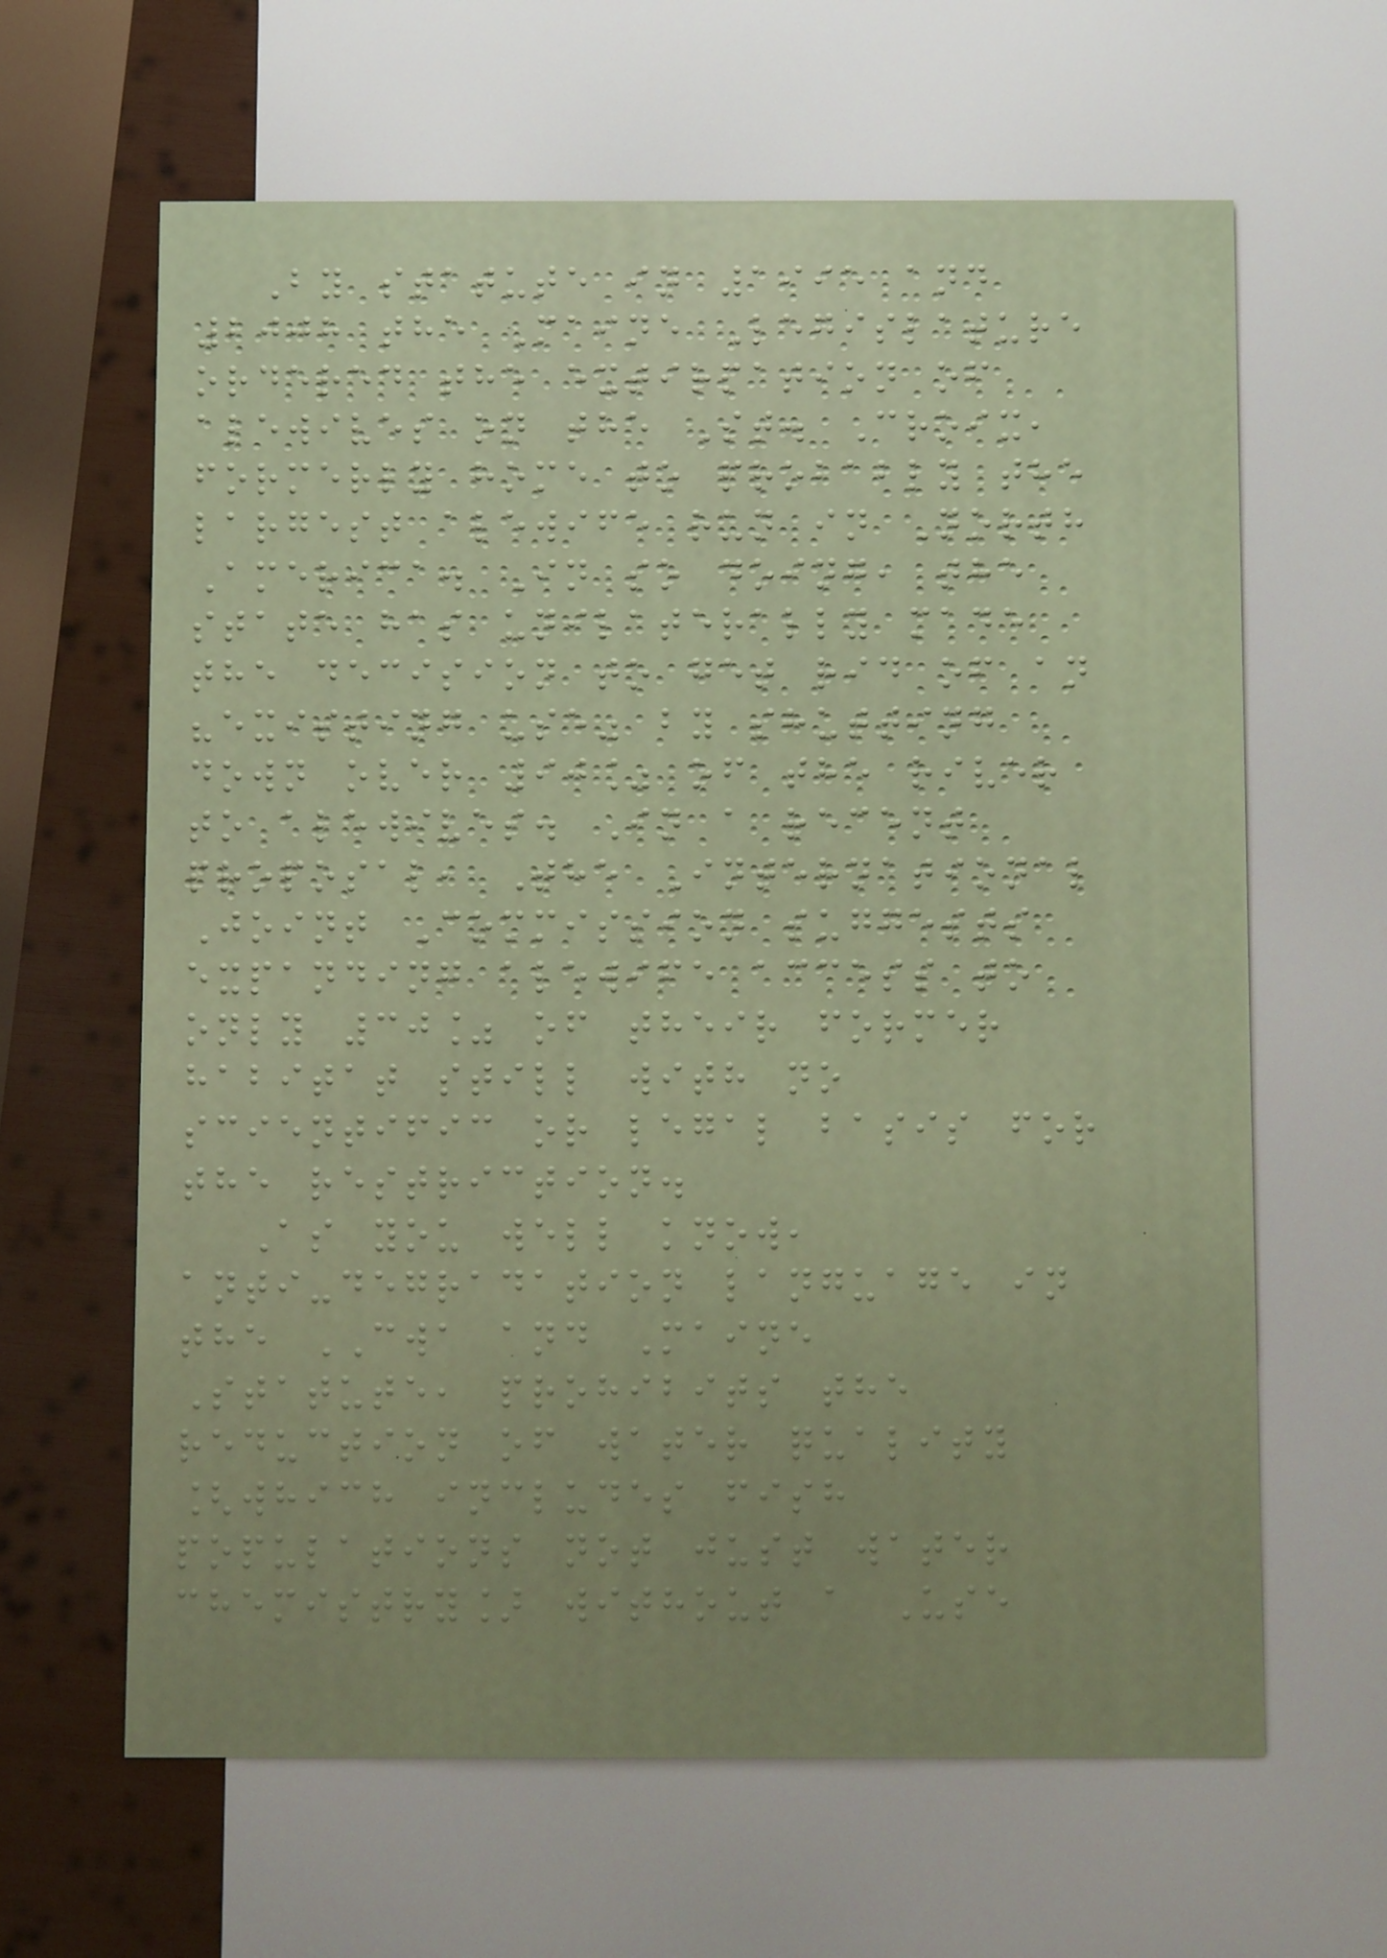By statute in 1995 and
2008 the Maine Legislature
ordered the extirpation of
alewives on the St. Croix,
formerly home to probably the
largest alewife run in North
America. In so doing, the
state has unilaterally made
the decision to get rid of an
"existing use" by shutting
down over 90% of the river
to alewives. In a recent
proposal, The International
Joint Commission suggests
expanding alewife access to
only 30% of their former
habitat still with no
scientific or legal basis for
the restriction.
As you well know,
anti-degradation language in
the CWA and Maine
Statute, prohibits the
reduction of water quality
[which includes fish
populations not just water
chemistry] without a Use
